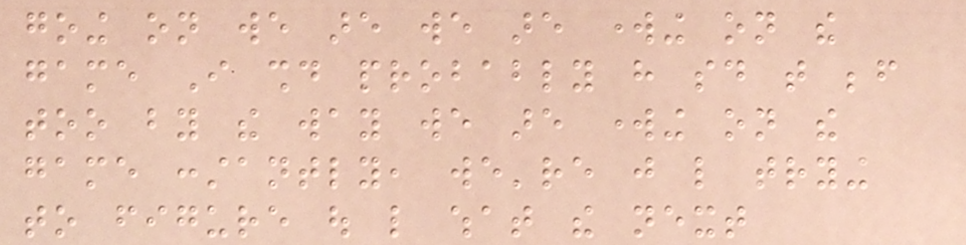going on we are we are working on the
game I should probably have said that before
too by the way we are working on the
game constantly, we're just like trying
to figure out like what the next
